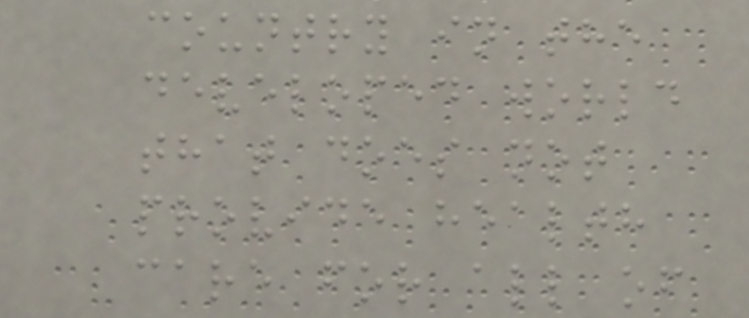country in the
developed world
that does not
provide health
care for all of
